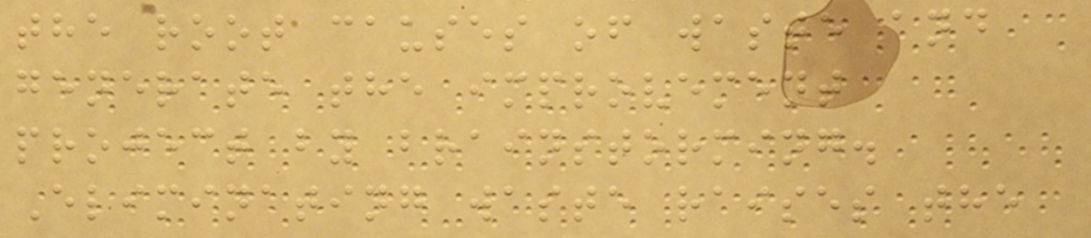the root causes of waste and
generate the improvement
project by brainstorming.
Eliminating waste raises the
